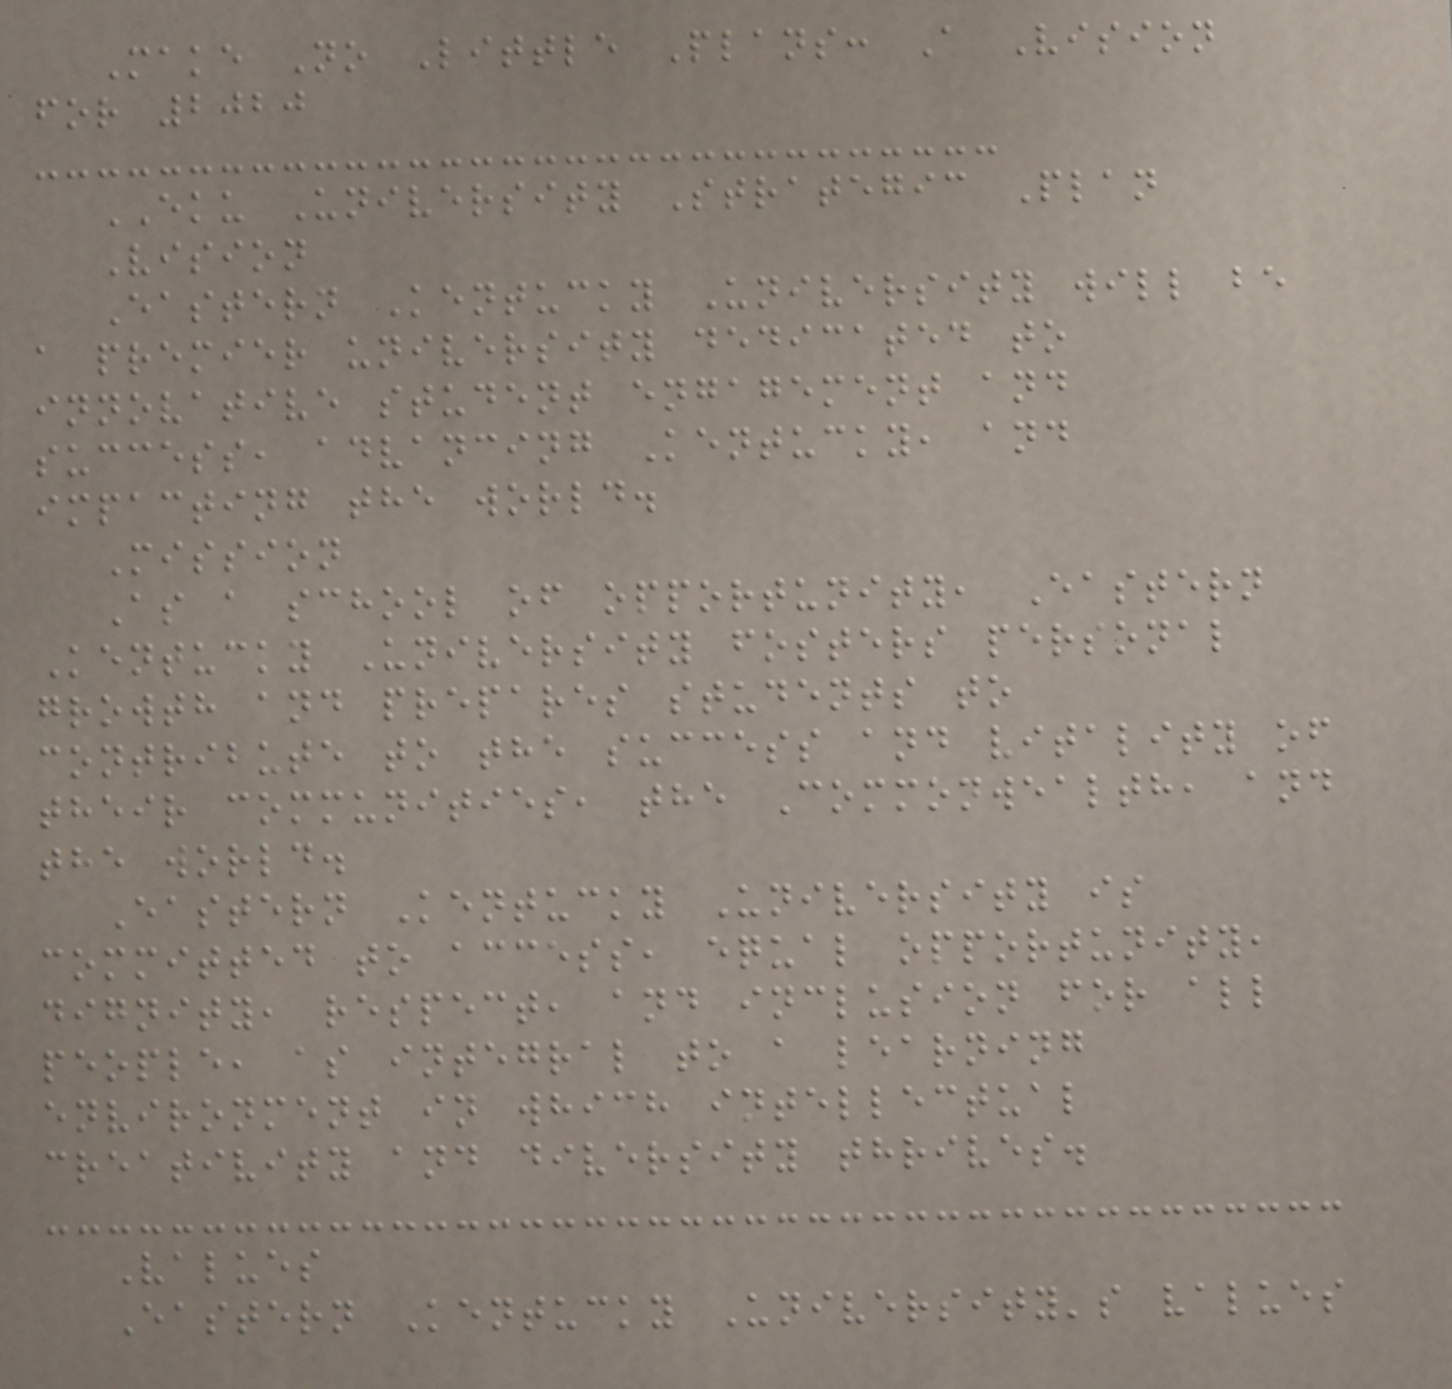Make No Little Plans: A Vision
for 2020
EKU University Strategic Plan
Vision
Eastern Kentucky University will be
a premier university dedicated to
innovative student engagement and
success, advancing Kentucky, and
impacting the world.
Mission
As a school of opportunity, Eastern
Kentucky University fosters personal
growth and prepares students to
contribute to the success and vitality of
their communities, the Commonwealth, and
the world.
Eastern Kentucky University is
committed to access, equal opportunity,
dignity, respect, and inclusion for all
people, as integral to a learning
environment in which intellectual
creativity and diversity thrives.
Values
Eastern Kentucky University's values
